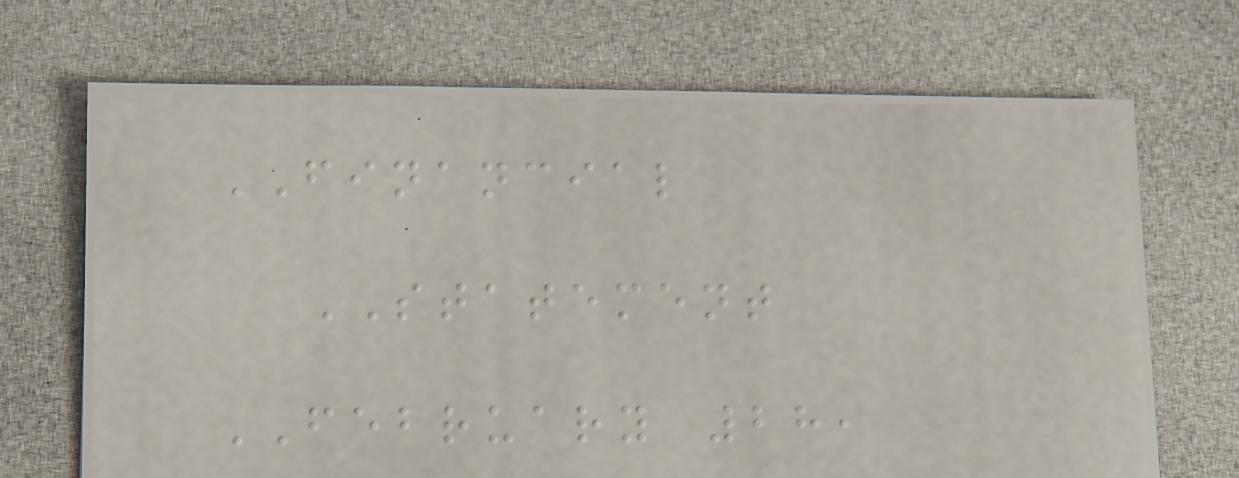FINANCIAL
STATEMENT
FEBRUARY 28,
